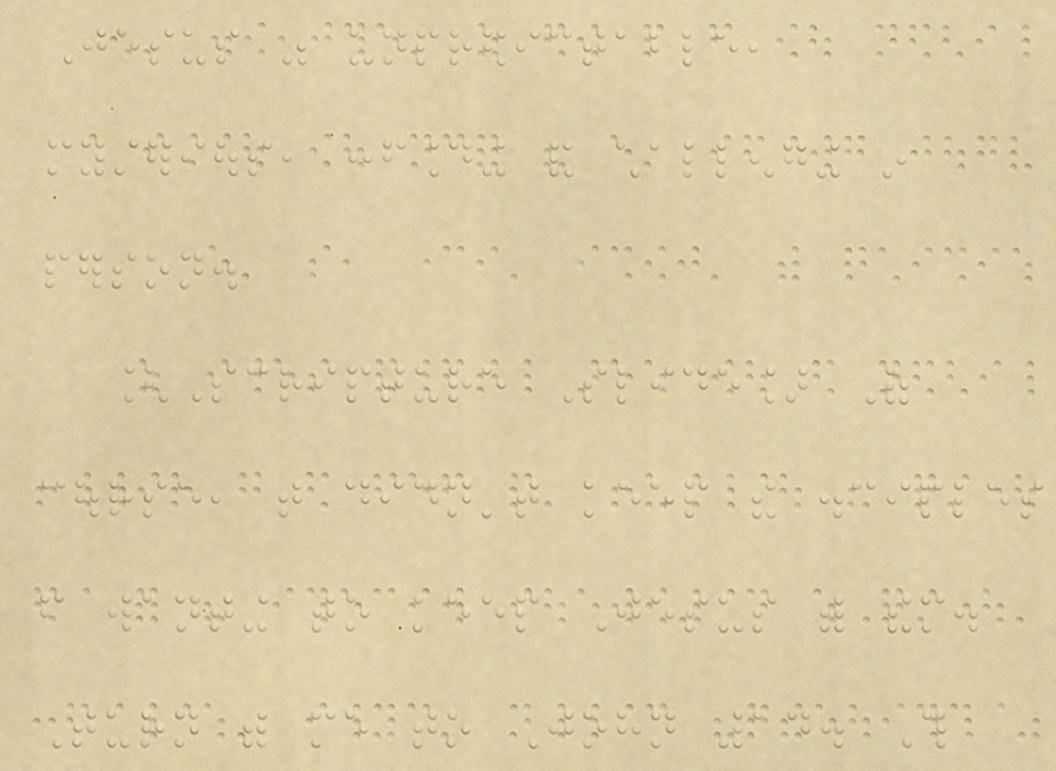Jesus was unpredictable,
mysterious, confounding and challenging in
person.
[Scripture Slide] Of
course, that didn't keep the disciples
from wanting to keep Jesus with them.
Turn with me to John 14. This
